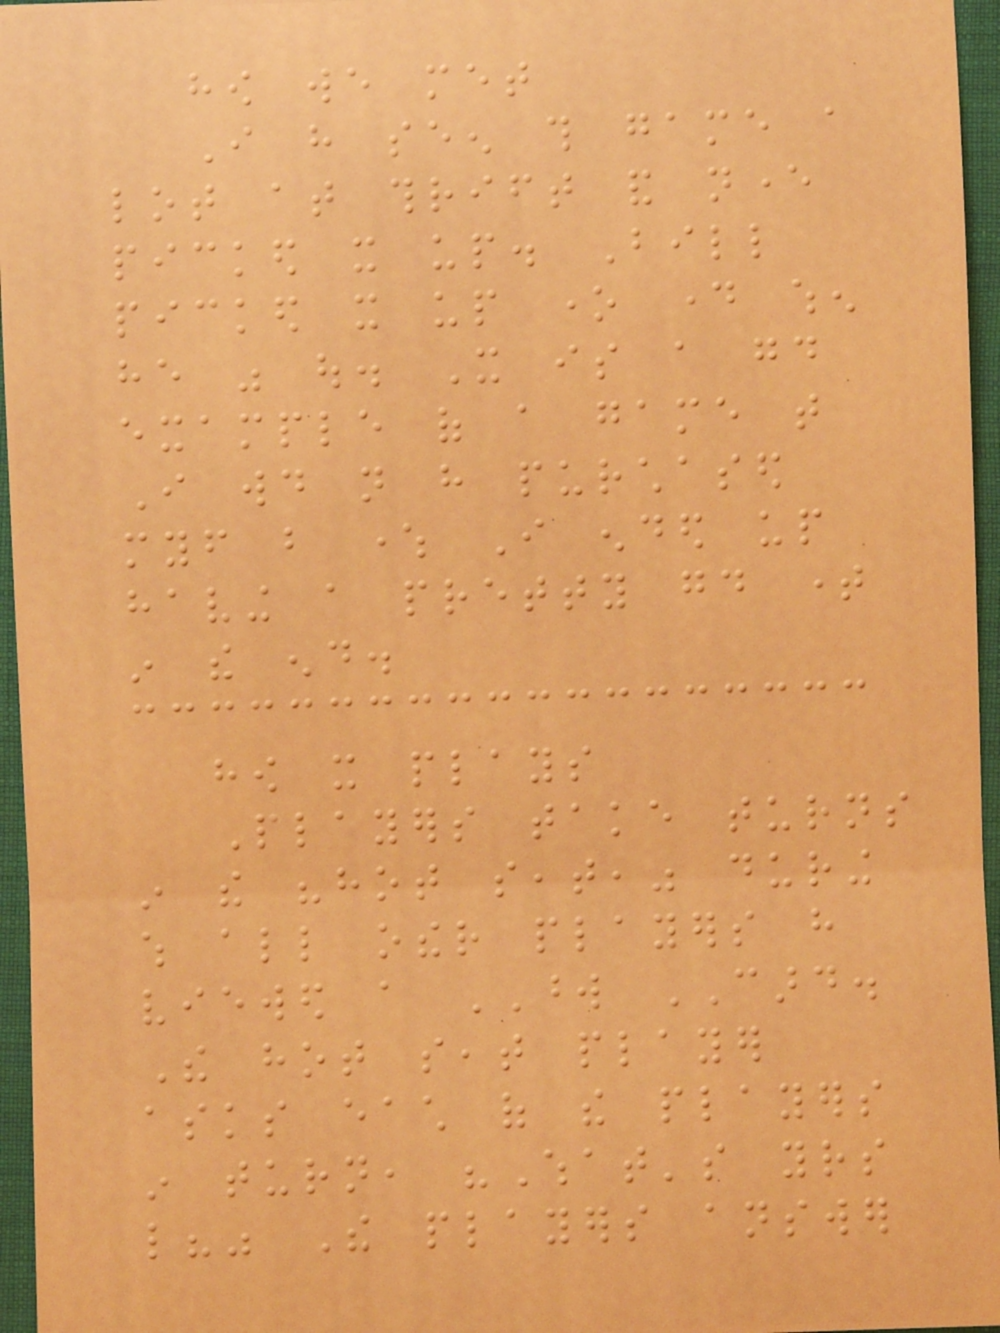how we met
I have seen this game a
lot at thrift and never
picked it up. Bill
picked it up one day when
he was out. It is a good
example of a game that
I would not have purchased
myself but where I ended up
having a pretty good time
in the end.
how it plays
Players take turns
in the "hot seat," during
which all other players have
viewed a WORD CARD.
The hot seat player
asks each of the players
in turn, "What's yours
like?" The players answer
